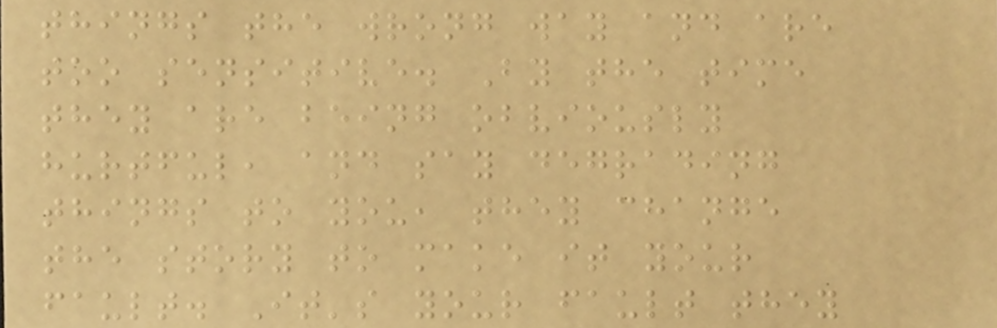things the wrong way and are
too sensitive. By the time
they are being obviously
hurtful, and say degrading
things to you, they change
the story to make it your
fault. It's your fault they
